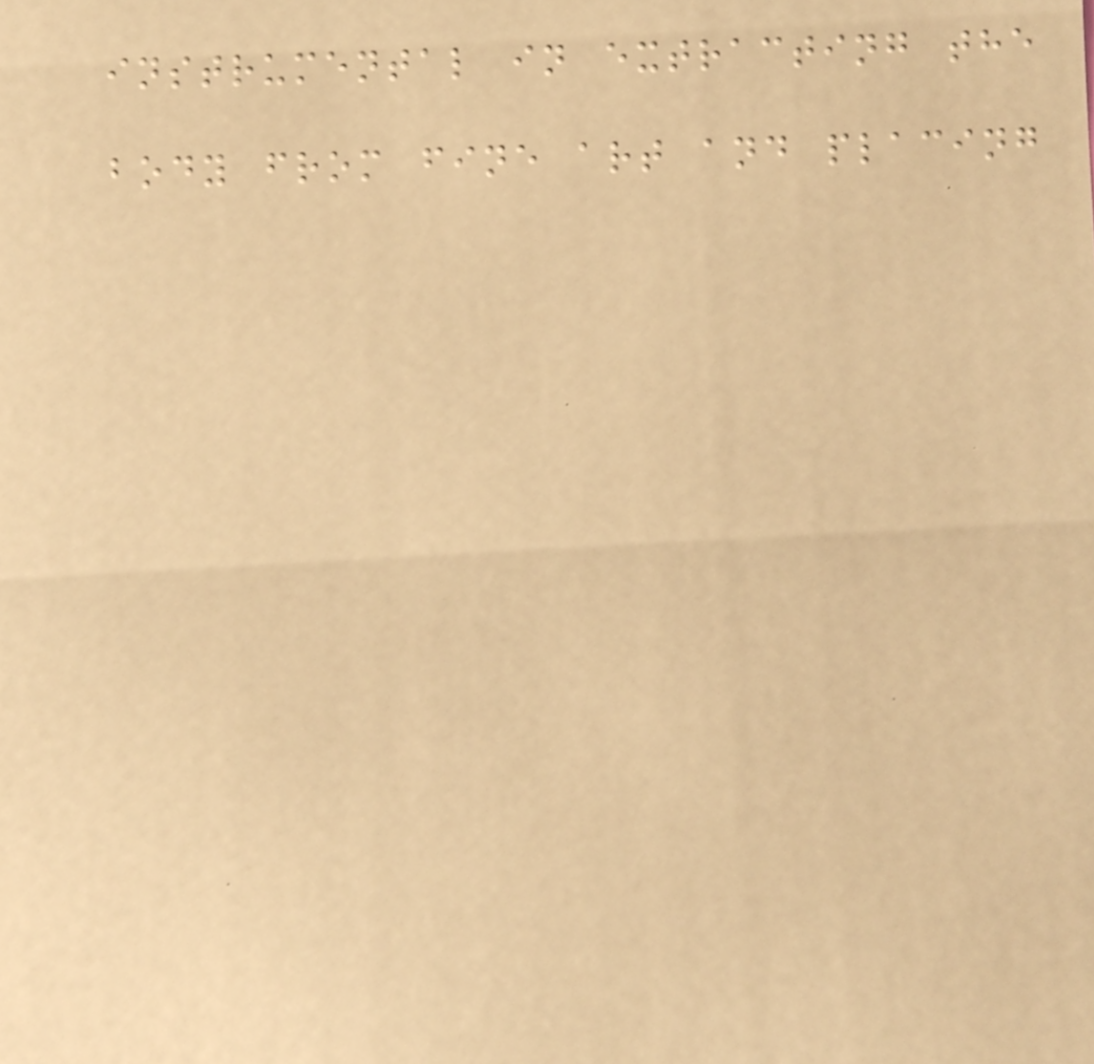instrumental in extracting the
body from fine art and placing
